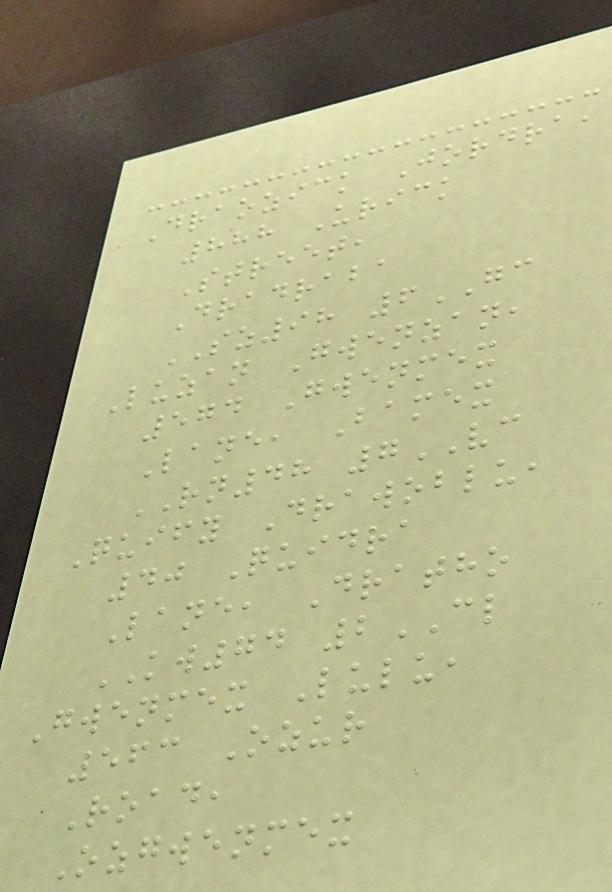Draozick Jordra,
888 Urick
Street,
Dradraba
SZ98 6GC
Luzan Gwenzan,
574 Gwenmex
Lane, Bamex
RN48 7VC
Quify Drawoblu,
40 Quidra
Lane, Dratho
KW74 2CL
Gwenmex Lulu,
563 Ozur
Road,
Ozgwenmex
